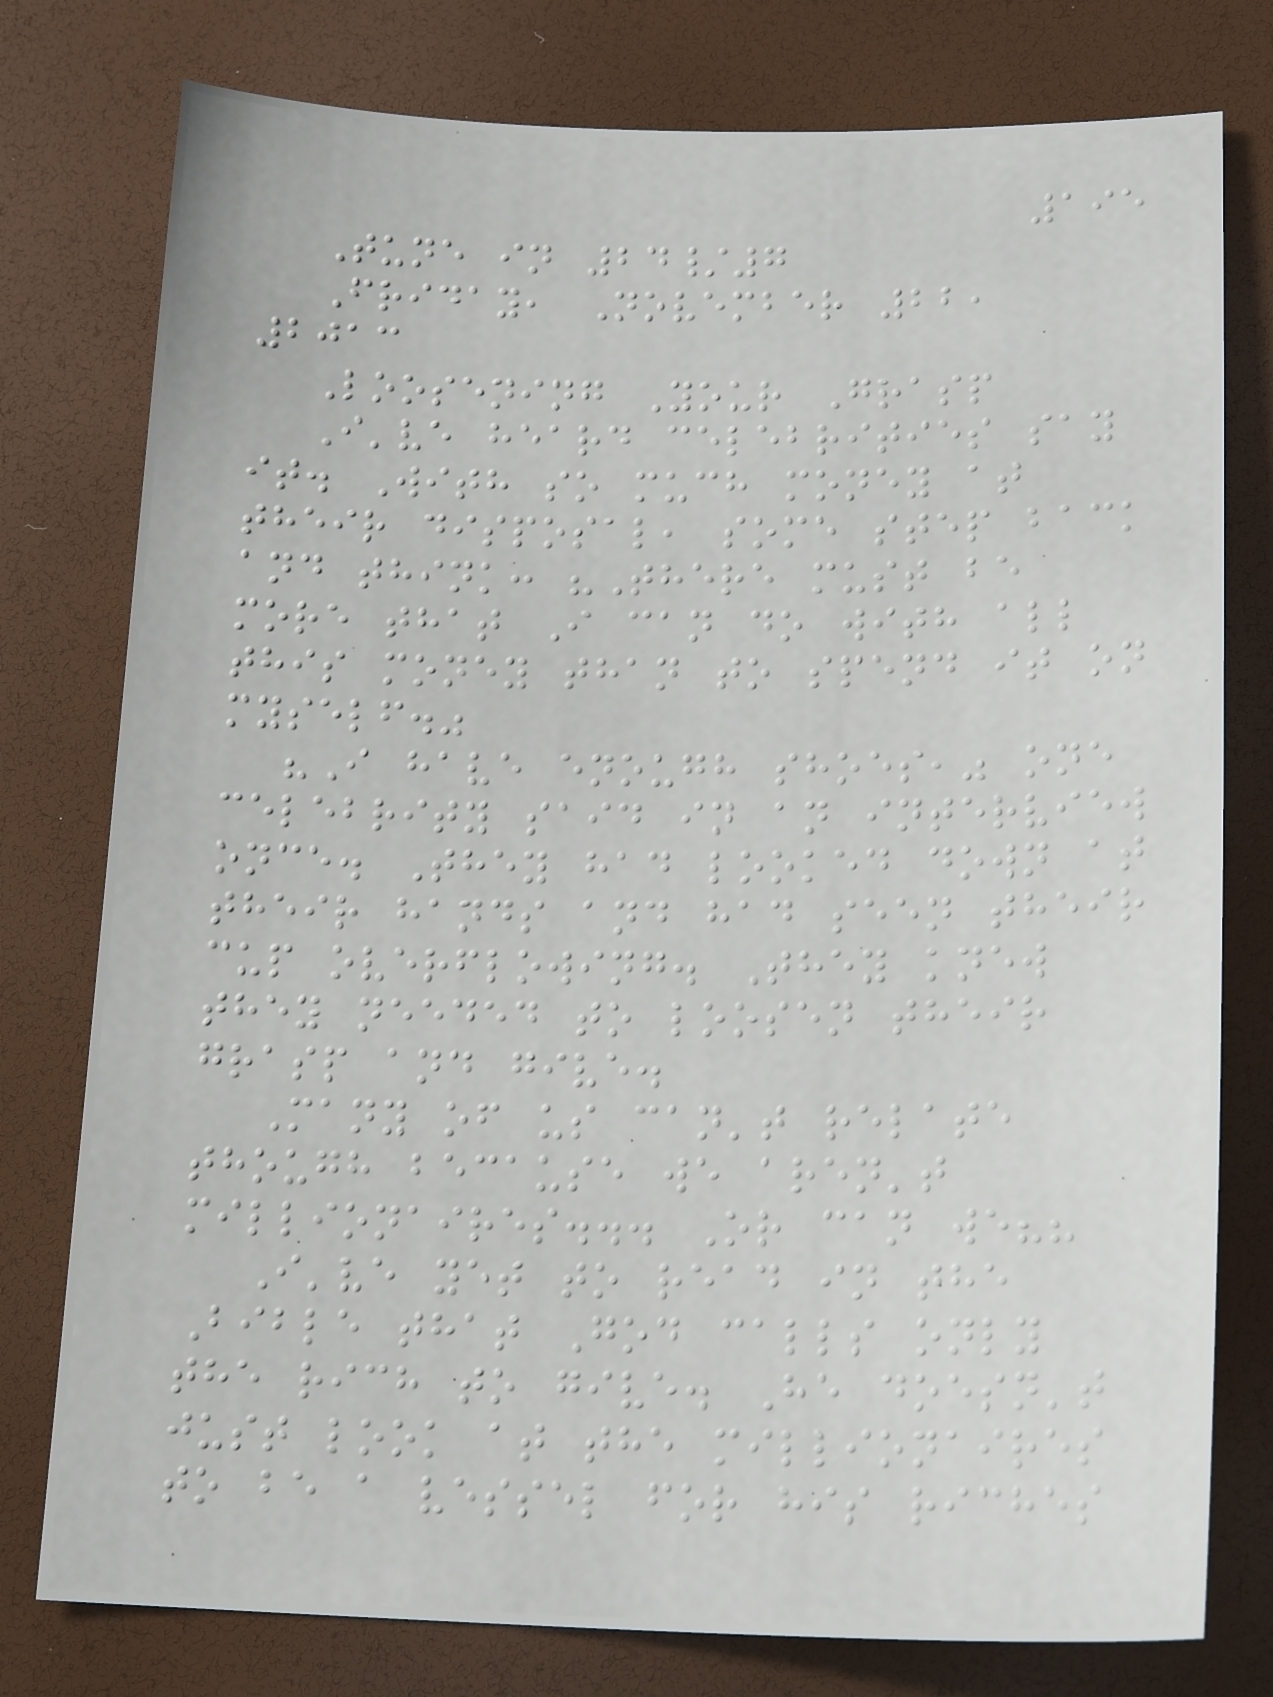195
Tune in 24/7
Friday, November 22,
2013
Loosening Your Grasp
I've heard celebrities say
it. With so much money at
their disposal, some step back
and think: "There must be
more that I can do with all
this money than to spend it on
myself."
"I have enough shoes," one
celebrity said in an interview
once. They had looked down at
their hands and had seen their
cup overflowing. They knew
they needed to loosen their
grasp and give.
Many of us can't relate
though because we aren't
millionaires... Or can we??
I've yet to read in the
Bible that God calls only
the rich to give. He doesn't
just look at the millionaires
to be a vessel for his riches
